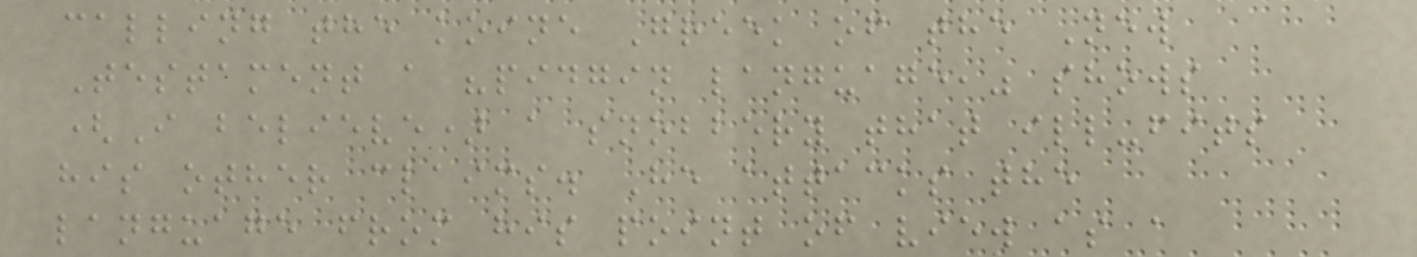calling the koine Greek of the New
Testament a "pidgin language," shows
(I believe) a snobbery that ill-fits
his other claims. He attacks the
language from his point of view as a
